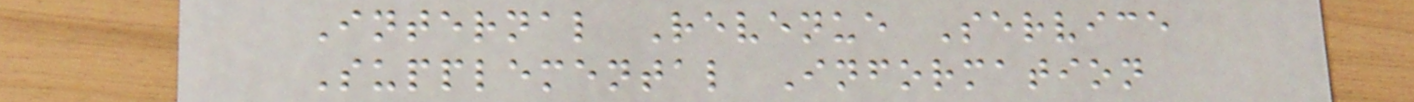Internal Revenue Service
Supplemental Information
